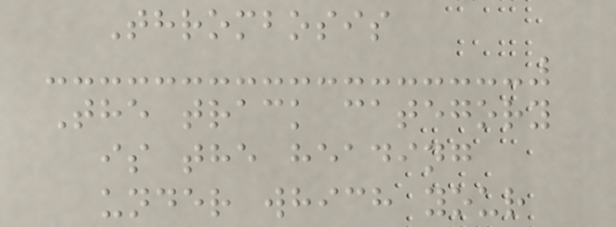Thrombosis
The track category
is the heading
under which your
